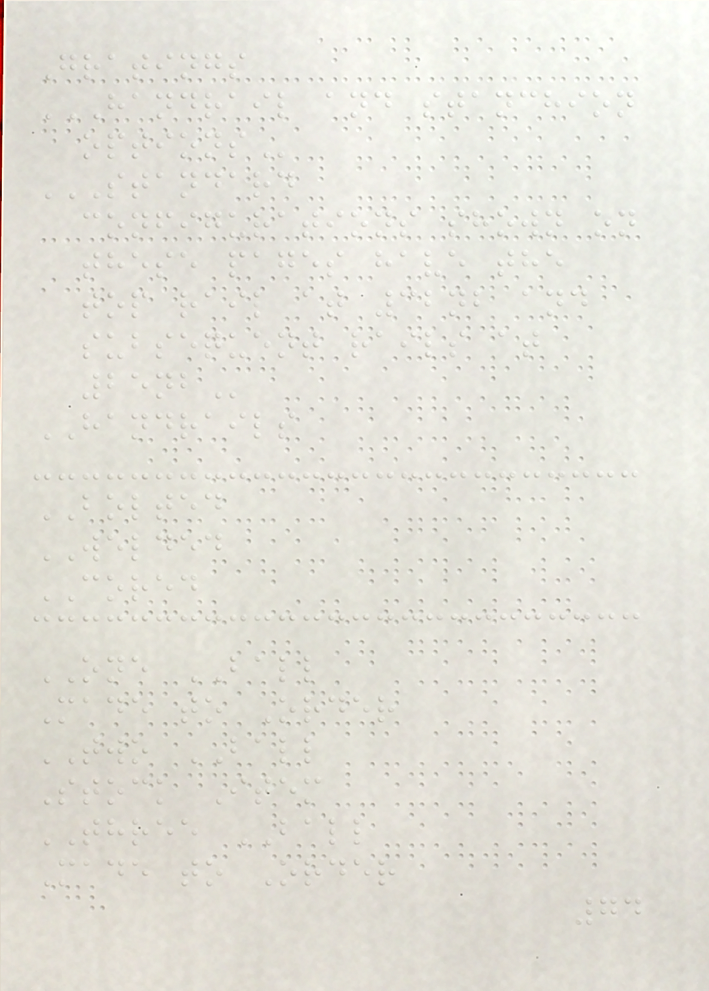Gratings
HANDRAIL AND STANCHION
OPTIONS
STANDARD
CONFIGURATIONS SHOWN ON
THESE PAGES HAVE THE
TOP RAIL AT 32NB AND
SUBSEQUENT RAILS AT
25NB
HANDRAILS
BOLTED
WELDED
CORED
ONE BALL
Made to Order
TWO BALL
Stock Item
THREE BALL
Made to Order
74
